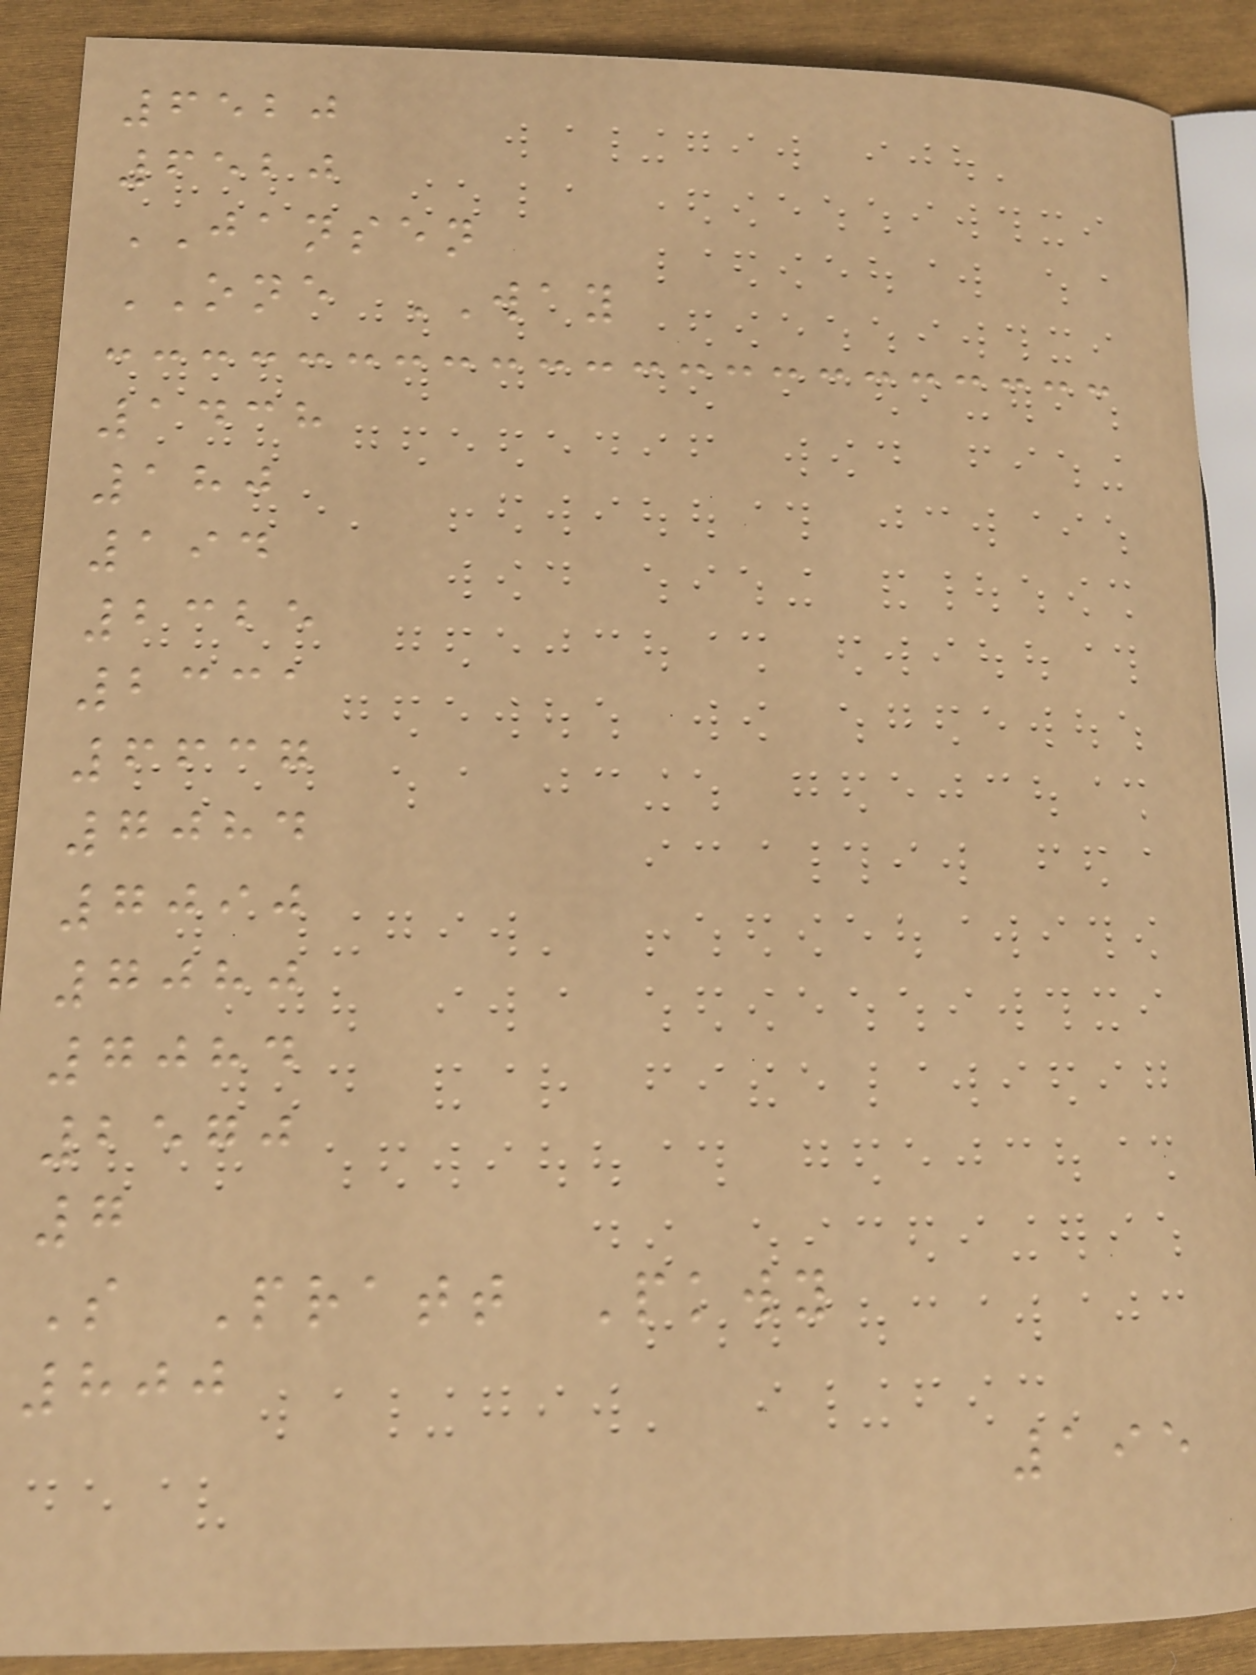6520
6520
JANSEN
ONE WAY
1438
180
194
2325
2331
6637
7084
7090
7080
7084
2570
7
S Pratt Pkwy
800
195
